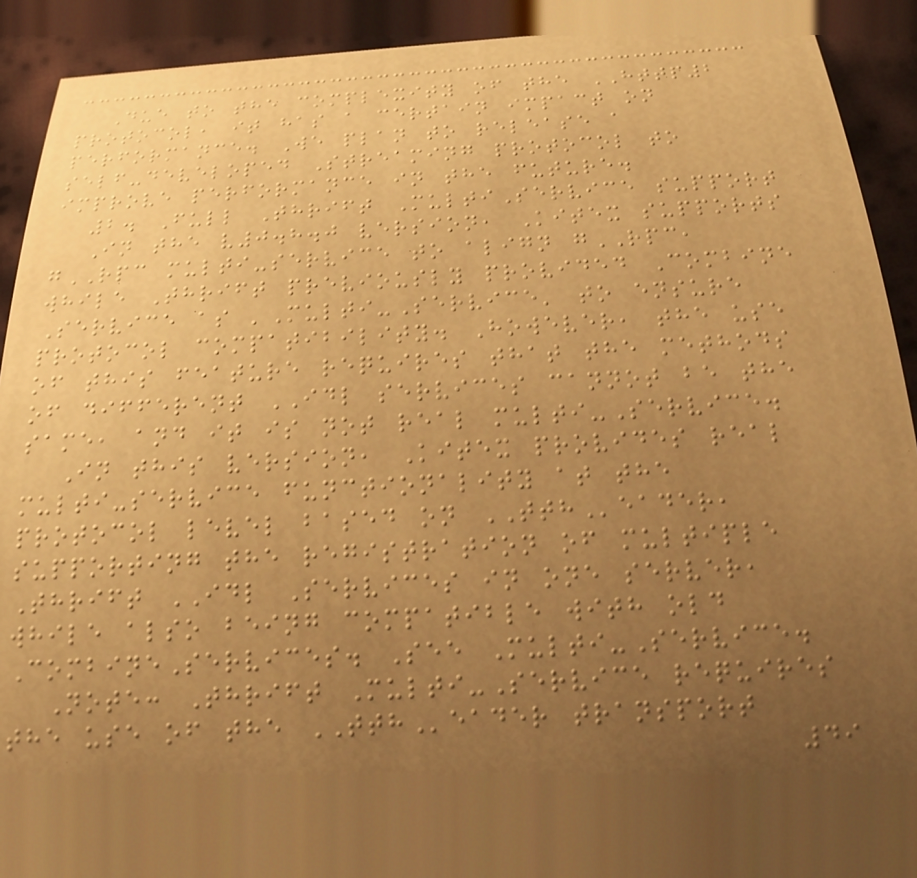Due to the complexity of the HTTP2
protocol, it has a certain impact on
performance. We plan to release a
self-developed Streaming protocol to
improve performance in the future.
2. Full Thrift MultiService support
In the v0.8.0 version, Kitex supports
gRPC multi-service to align gRPC,
while Thrift previously provided Combine
Service as 'Multi-Service' to ensure
protocol compatibility. However, the use
of this feature requires that the methods
of different IDL services cannot be the
same, and it is not real multi-Service.
In this version, Kitex provides real
multi-service functionality at the
protocol level based on TTHeader,
supporting the registration of multiple
Thrift IDL Services in one server,
while also being compatible with old
CombineServices. See Multi-Service.
Note: Thrift Multi-Service requires
the use of the TTHeader transport
49
